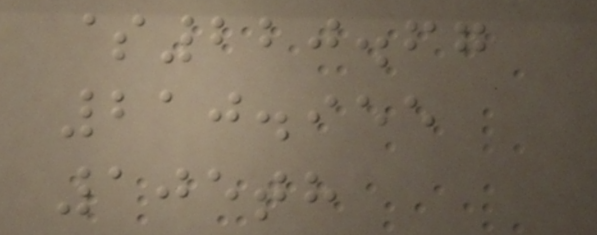$220.67
210.955
105th
